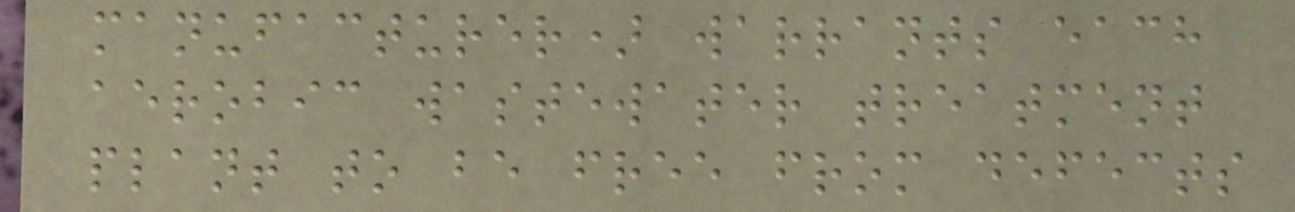manufacturer) warrants each
aerobic wastewater treatment
plant to be free from defects
